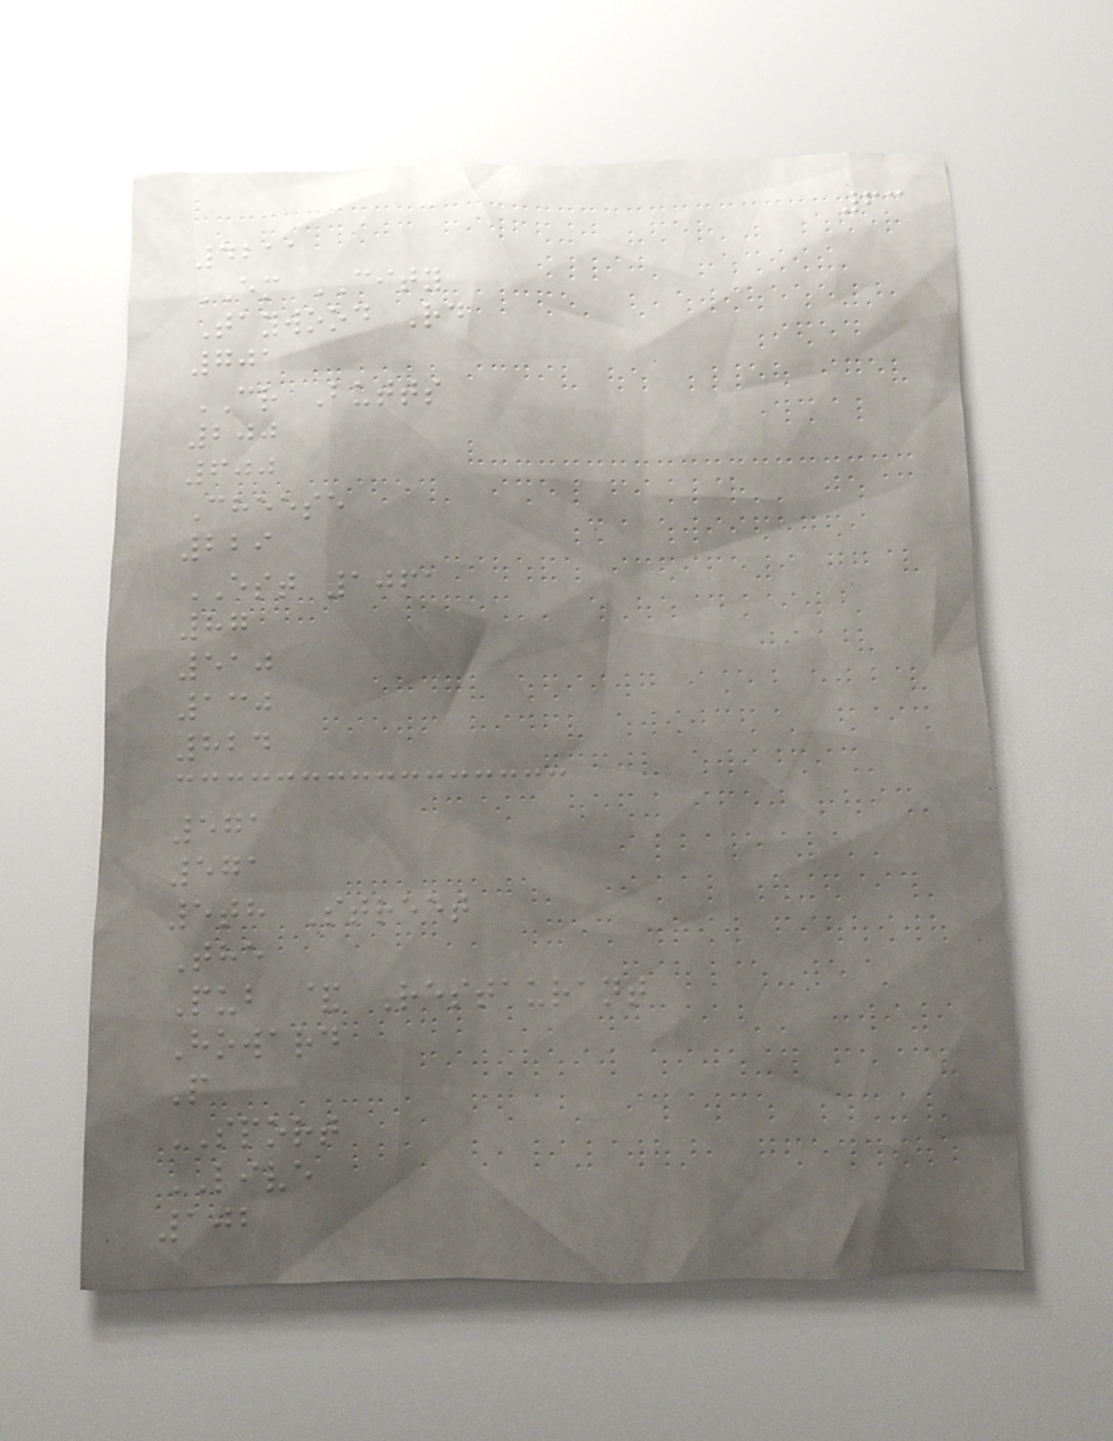63
4211
EM CITY
Taywood Rd
701
CR Butts
200
600
Cheese
229
EST 1061
87
510
130
824
571
571
5th Street
The
Pub & Restaurant
Howard
P
SPORT
LIVE
102
